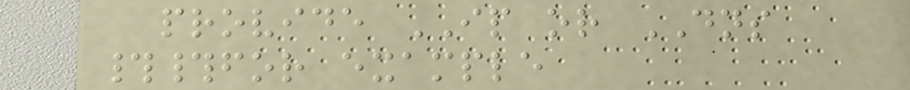provide IP or DNS
##for example
